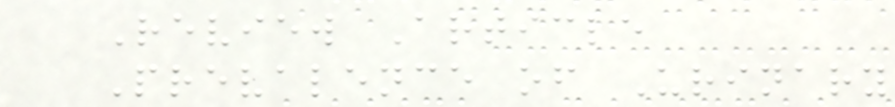Review Article
Prevalence of Urinary
